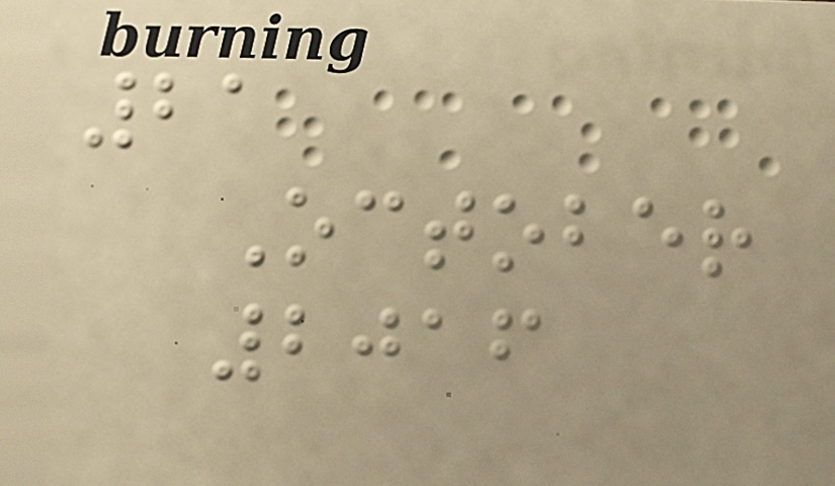21
October
2016
